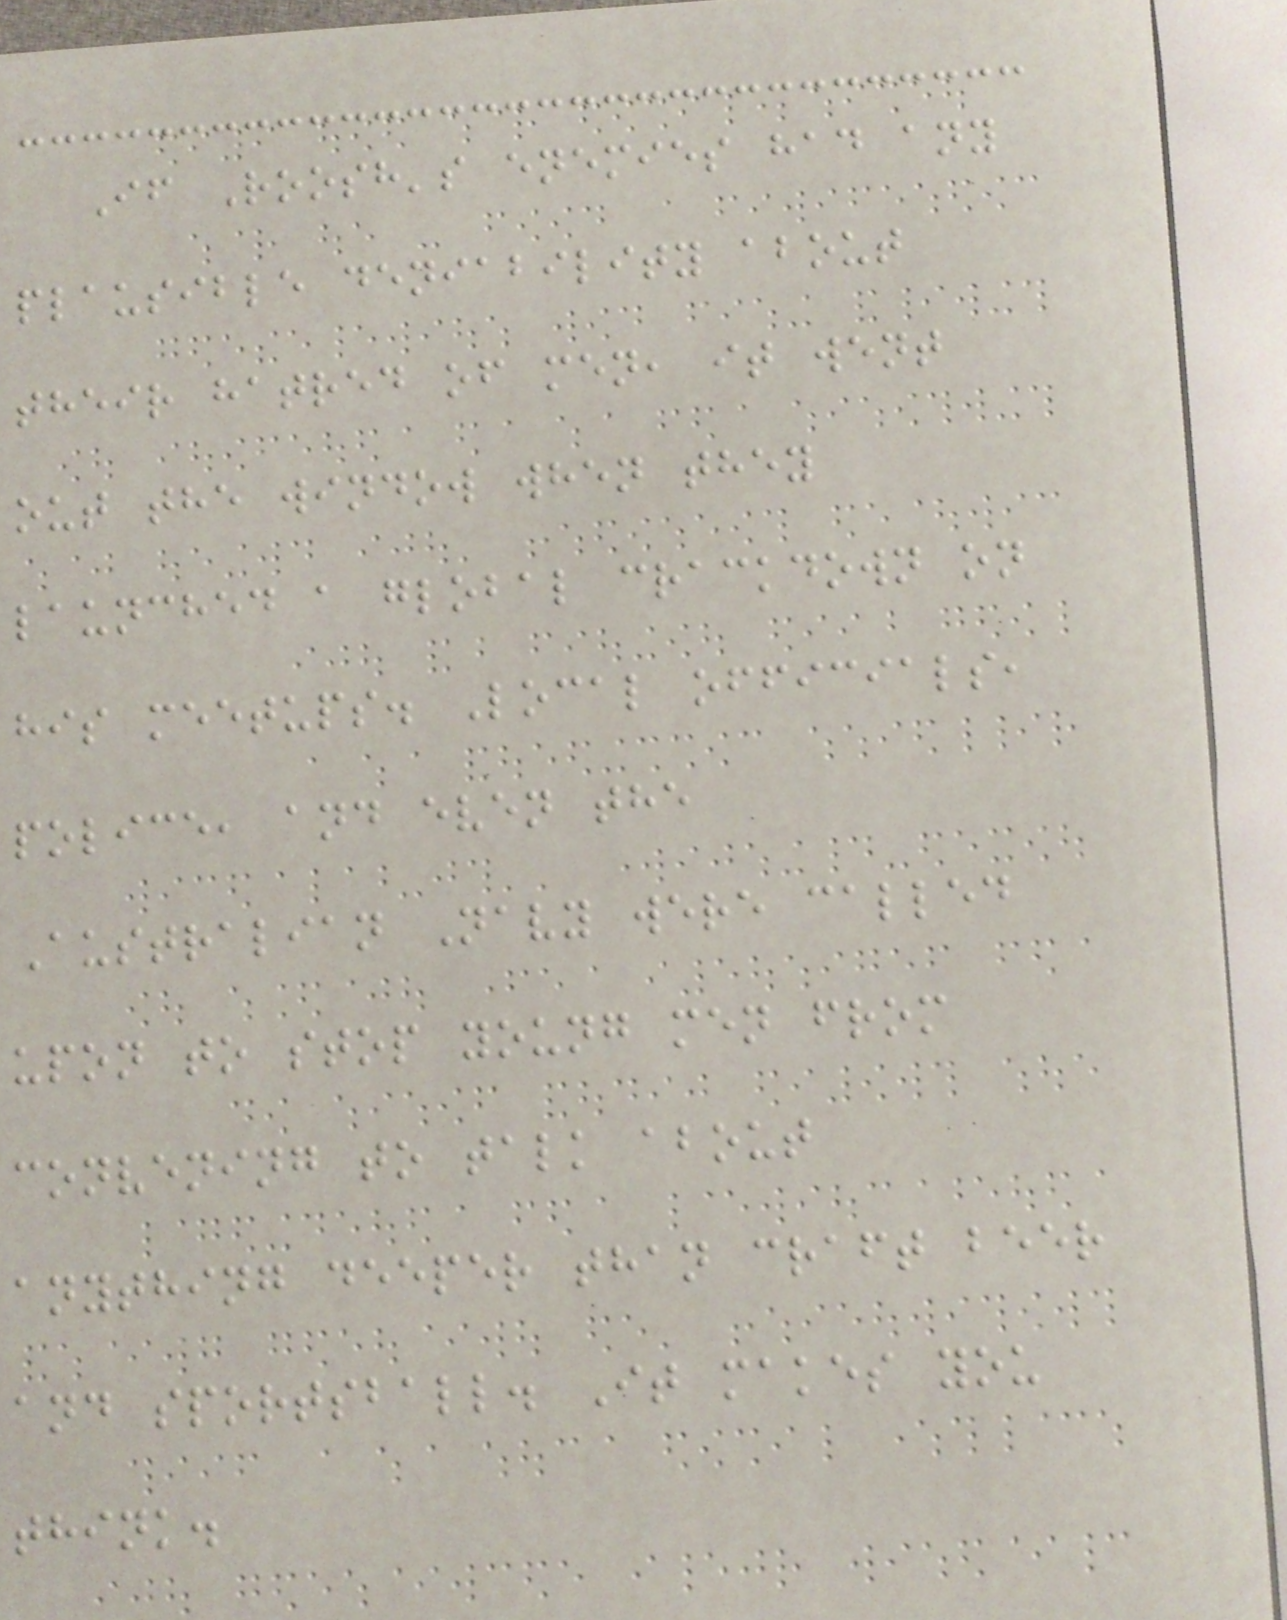If Roosh's enemies had any
plausible deniability about
their hatred of men, it went
out the window when they
launched a global crackdown on
his meetups. Local officials,
police, and even the
Australian Navy were called
upon to stop young men from
convening to talk about
anything deeper than craft beer
and sportsball. It makes you
think.
